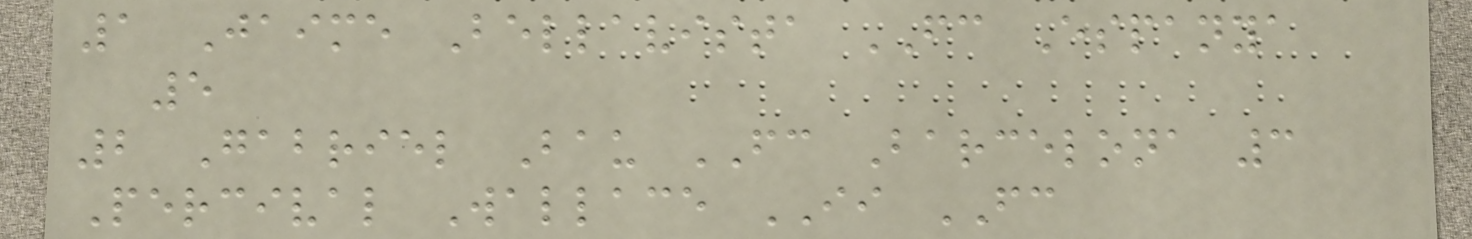1 Jaime Bellavista FC Espanya
5
2 Gabriel Bau FC Barcelona 3
Percival Wallace II FC
